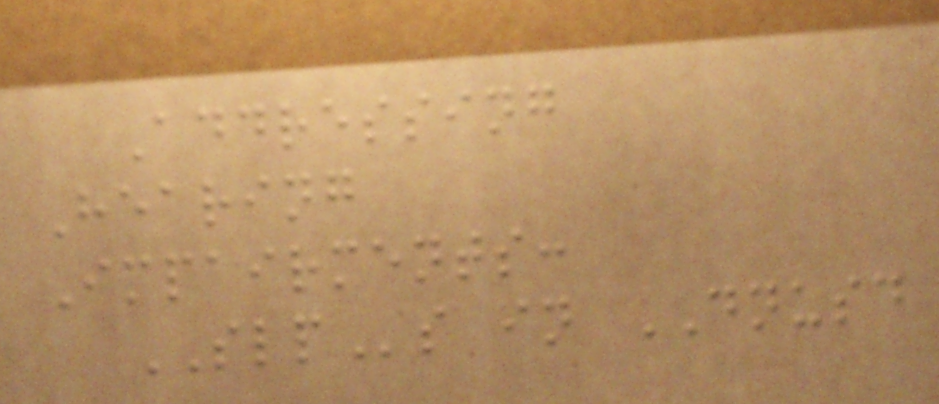Addressing
Hearing
Impairments:
SLPs in DNUSD
